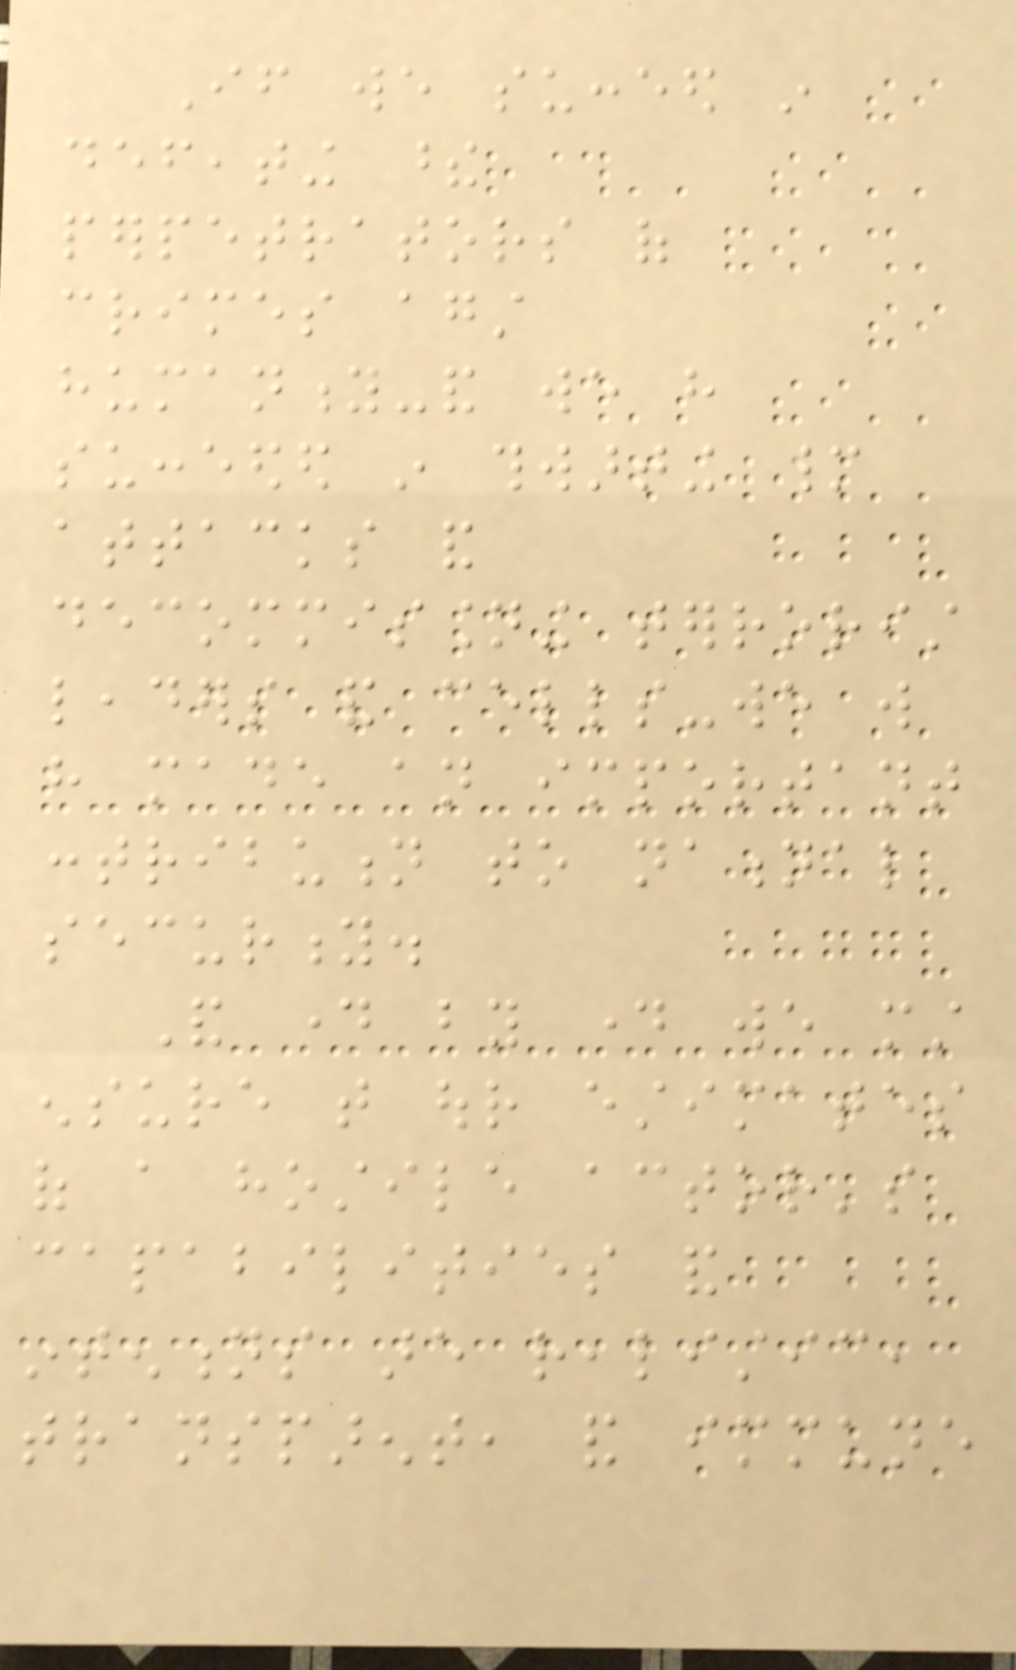If we succeed in
defeating these
perpetrators of
crimes against
humanity-and we have
succeeded in thwarting many
attacks and
decommissioning terrorist
leaders and cells-we will
have made an important
contribution to national
security.
And day by day we must
ensure that our estimates
of a hostile actor's
capabilities and
intentions are realistic,
transparent, and immune
